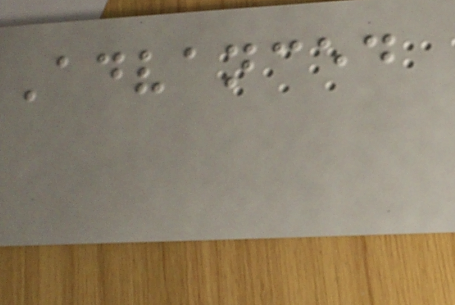Advanced
